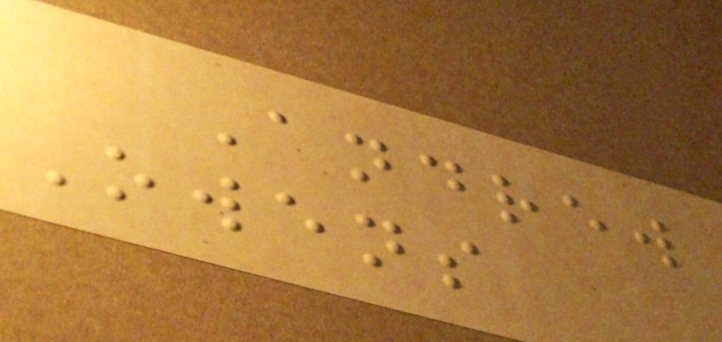Andrew
Owens
